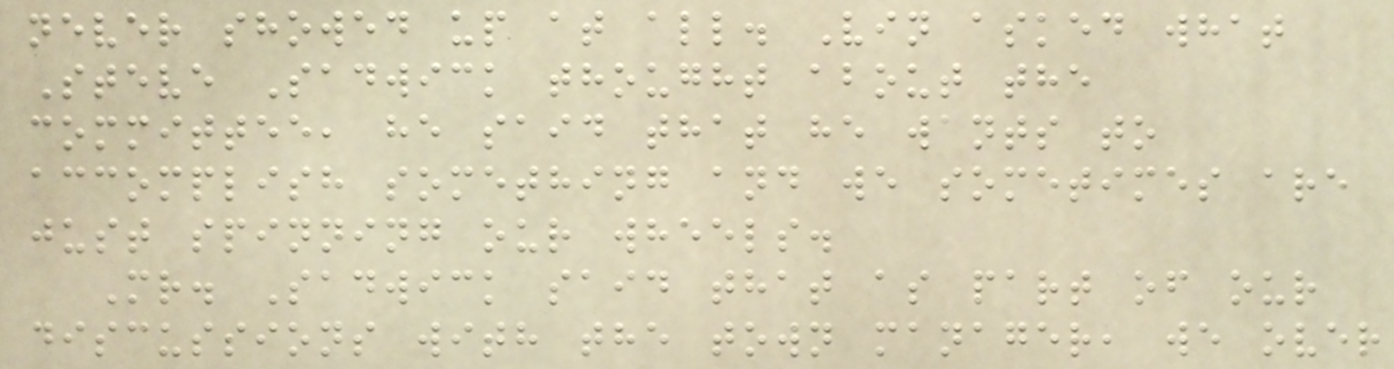never showed up at all. Vin asked what
Steve Sadwick thought about the
committee, he said that he wants to
accomplish something and we sometimes are
just spinning our wheels.
Mr. Sadwick said that as part of our
discussions with the town manager, we over
